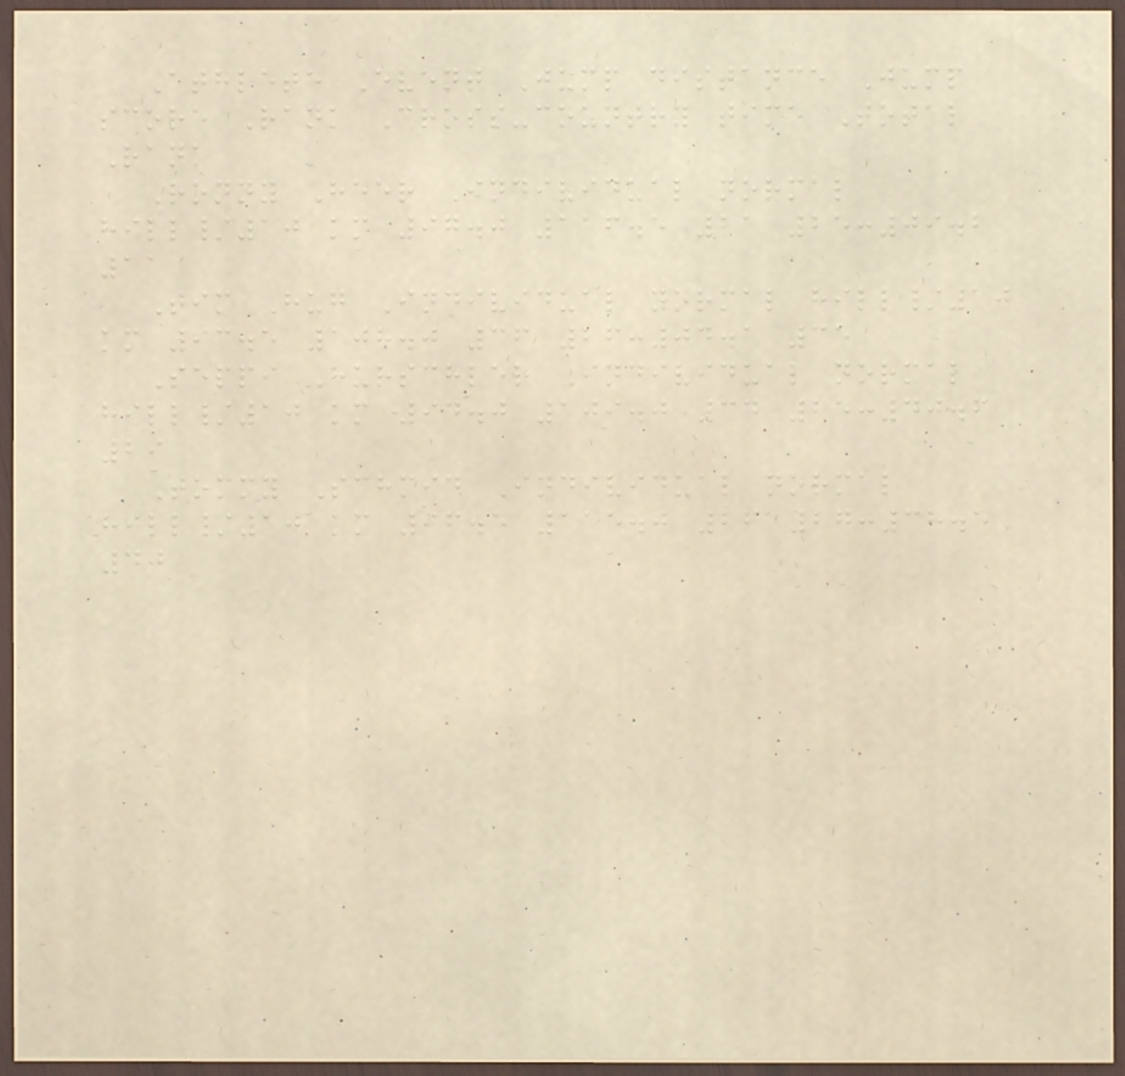Athlete Event Jump distance Jump
score Rank Cross-country time Total
Rank
Ronny Heer Individual normal
hill/10 km 97.0 116.5 21 25:09.2
11
Tim Hug Individual normal hill/10
km 93.5 108.0 36 26:04.1 35
Seppi Hurschler Individual normal
hill/10 km 94.0 109.0 34 25:40.6
29
Tommy Schmid Individual normal
hill/10 km 96.5 115.0 26 27:38.5
40
